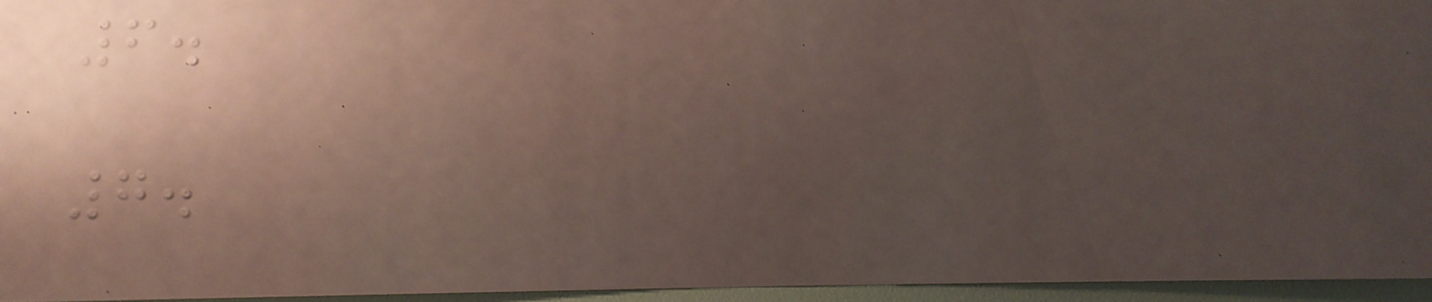6.
7.
